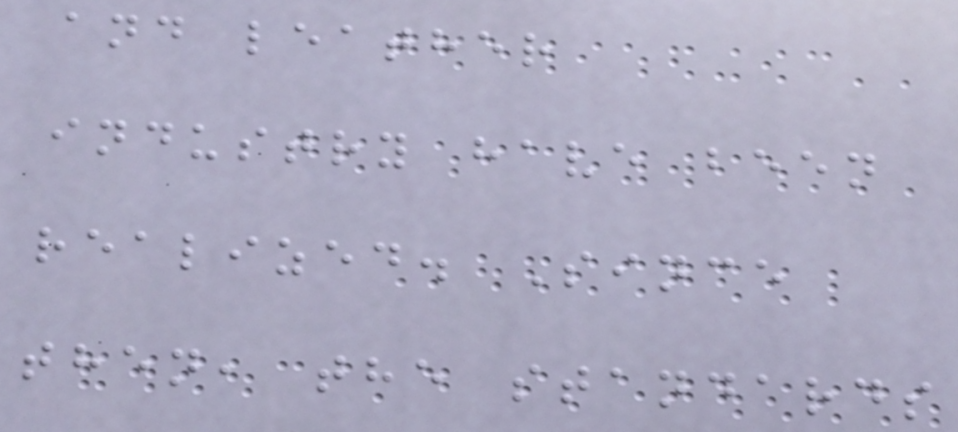and leather
industry have been
realized. Since
then, the standards
